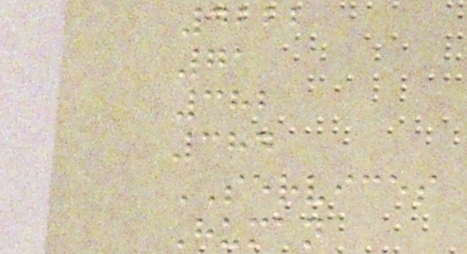4222
71
382
384
SERVICES
Human
